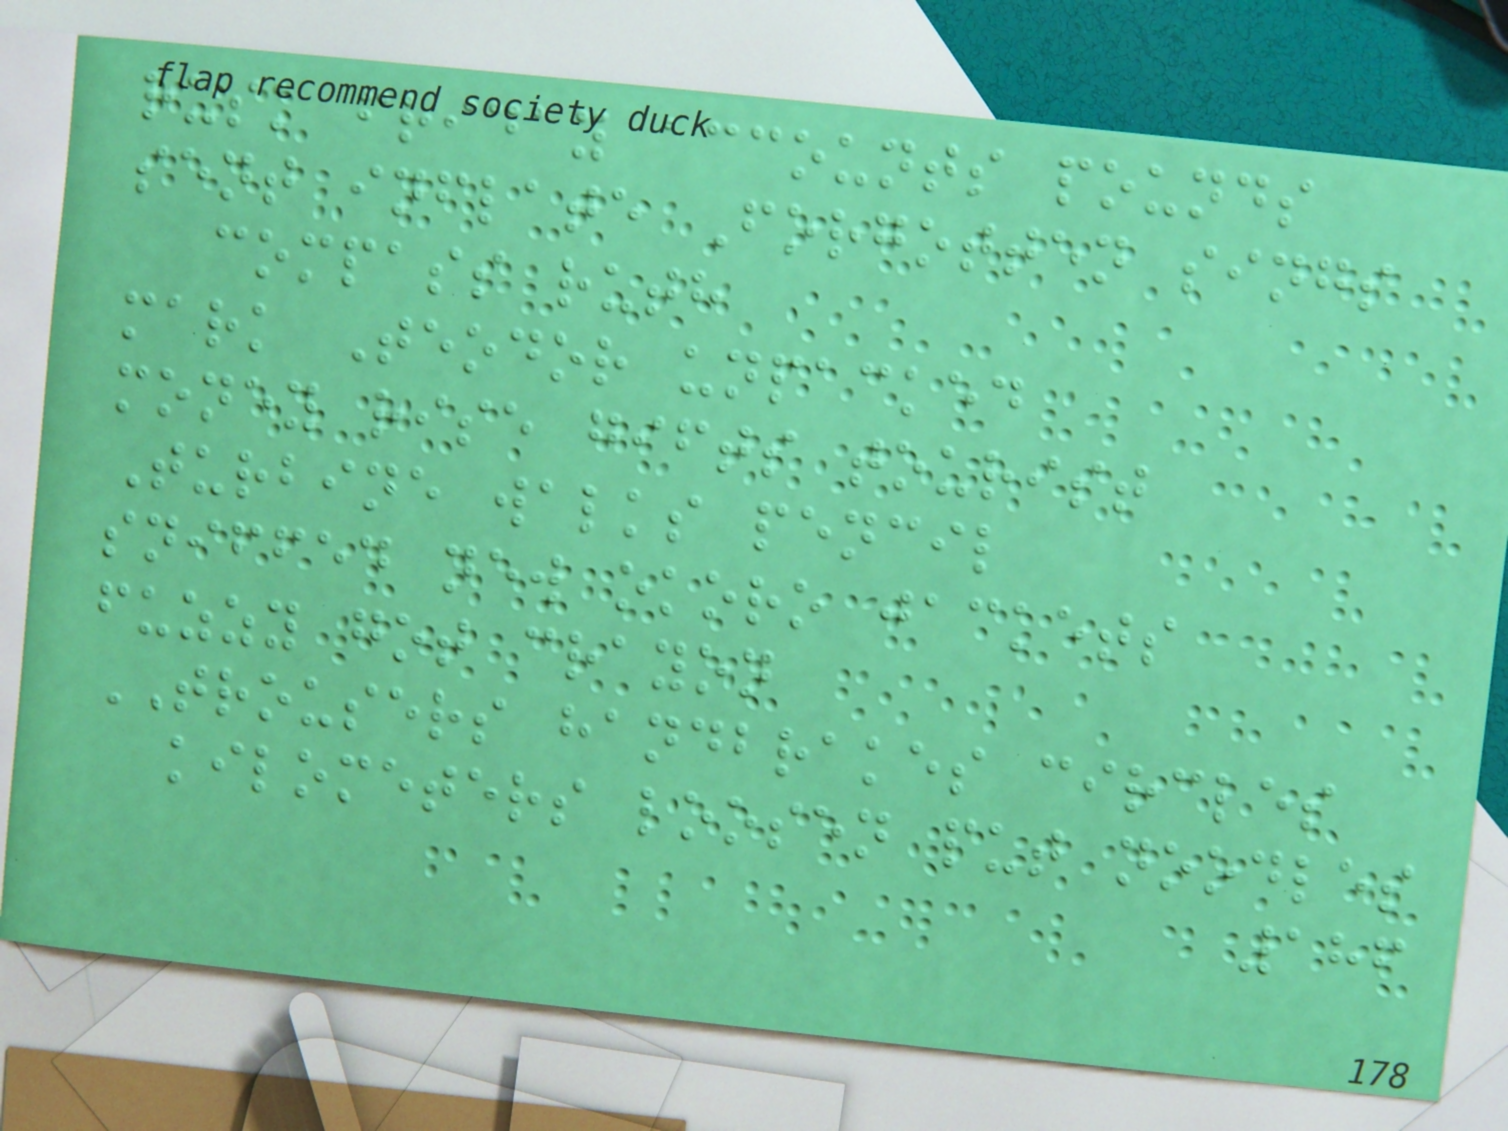rusk friday accounts pounds
sent inflate Forgotten sings
compass ruth
mark Teodor unpacked
money rise gifts tourist
Turbine walks pencil
sniffed new okoro jackets
fuzzy got crayon
TROUSERS handbrakes circles
kilometers loosen put noodles
186
